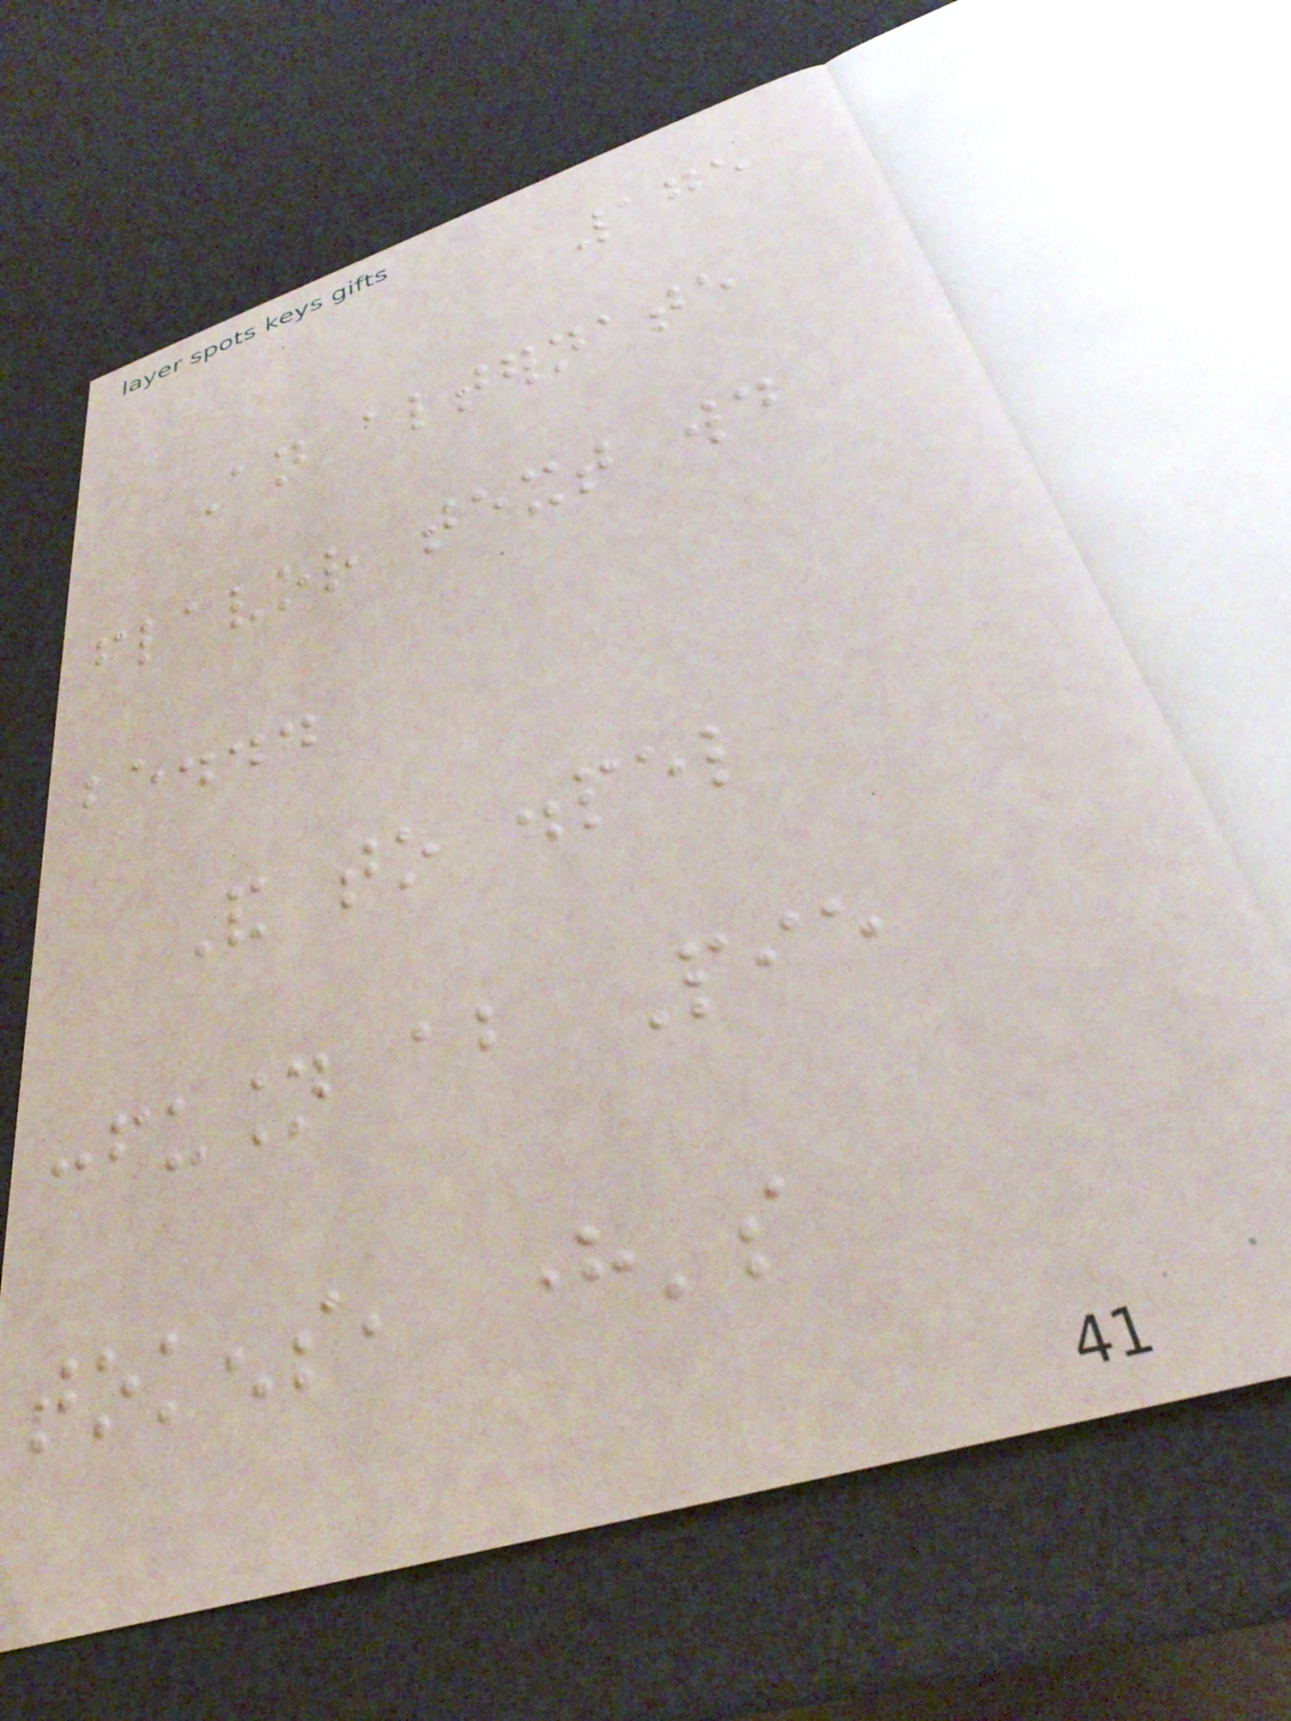175
An alternate
flavor text would
be...
And to dispel
confusion about Pie
tokens, here's
